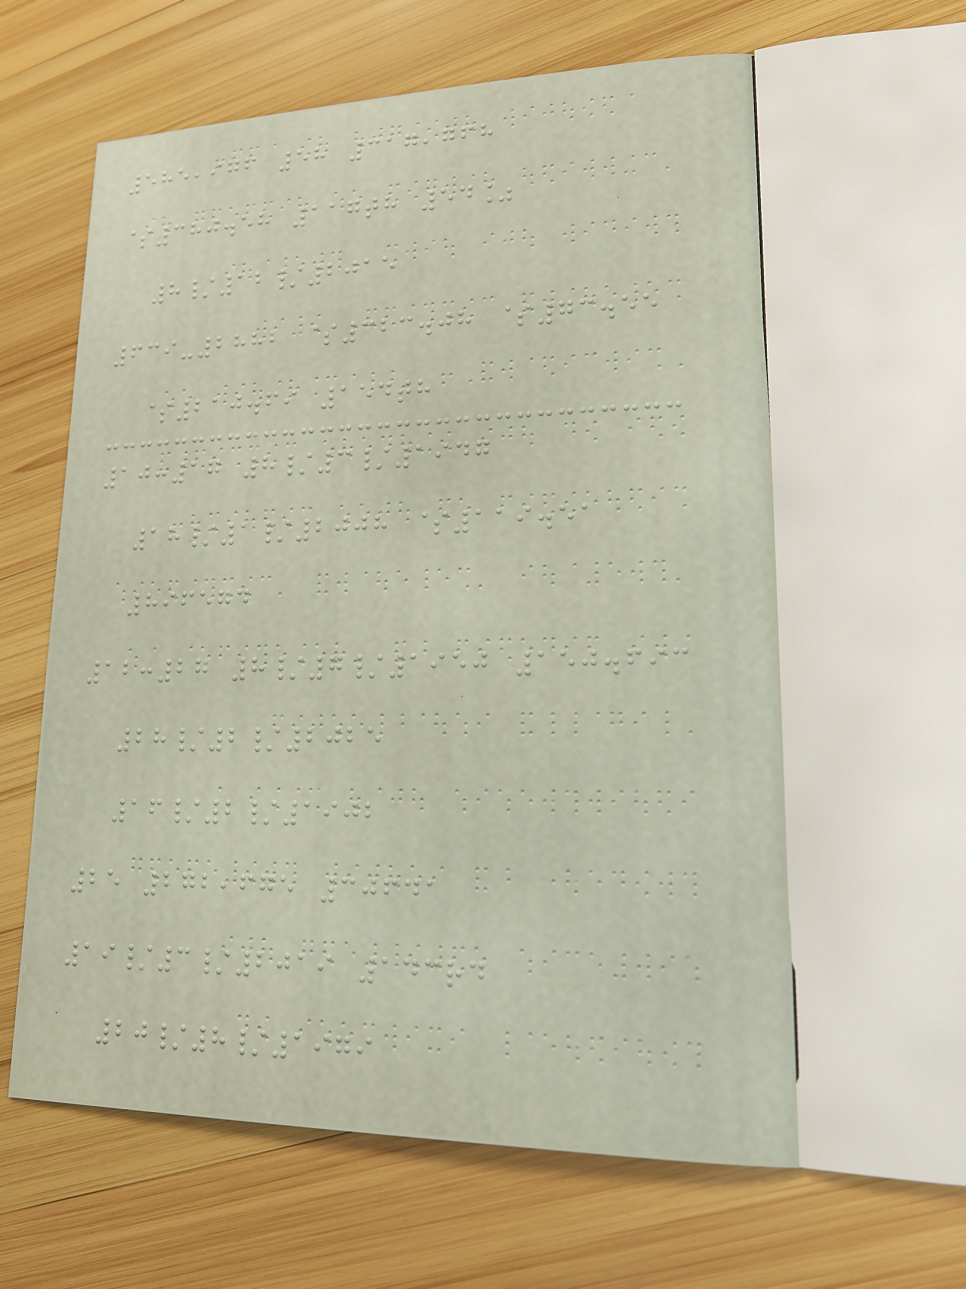585,976 58 317,768
$380.58 117th 54%
8/12/2015
639-2882 $323.08 $73.55
$210.69 154th
10:17 8/3/1947
18/1/2008 $119.51
896574
12:27 8/7/1950 150.693
28/2/2025
16/2/1902
25 272,675 30641
19/3/2019 143rd
20/8/1979
